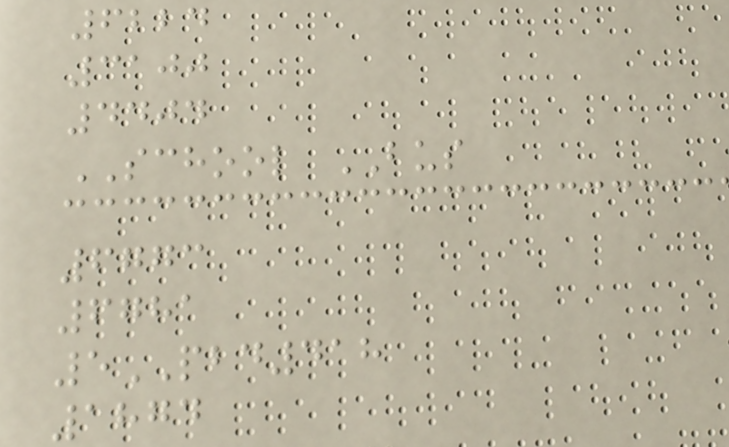6224
3100
4404
SCHOOL BUS
6773
6781
5PBD418
1874
